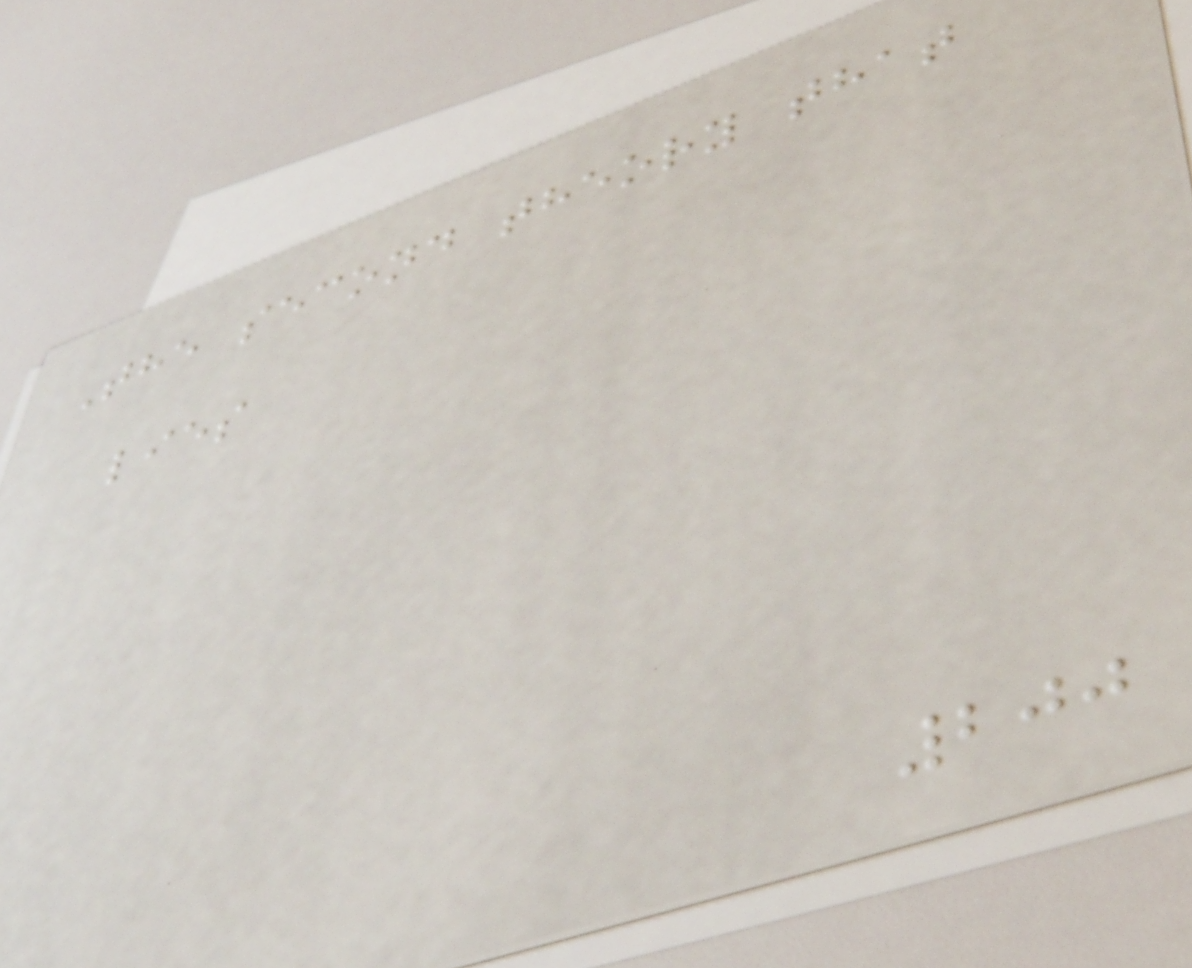The second theory that
lies
200
